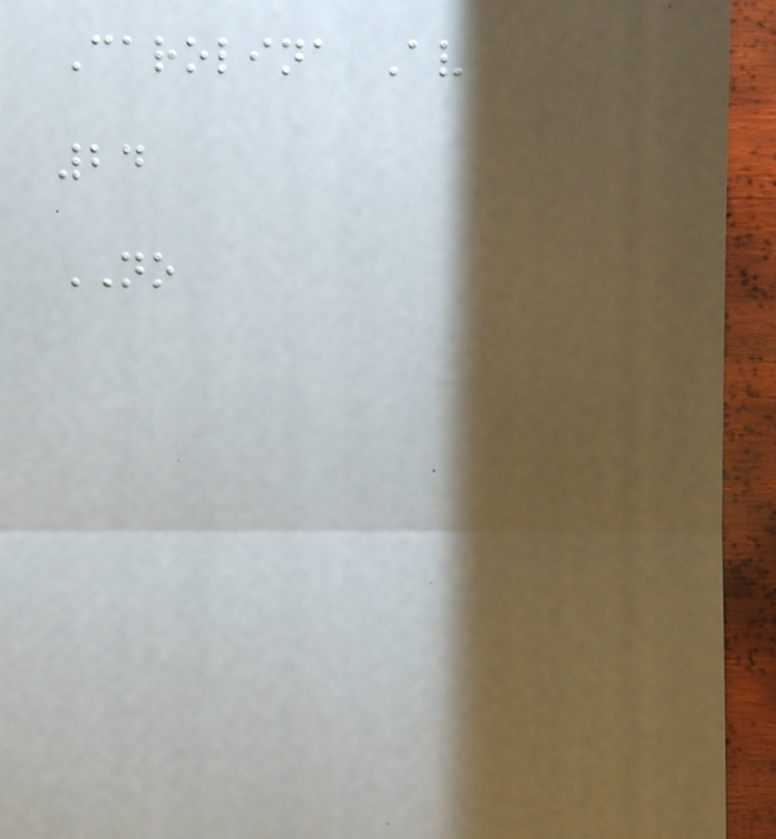Carolina Av
24
NO
